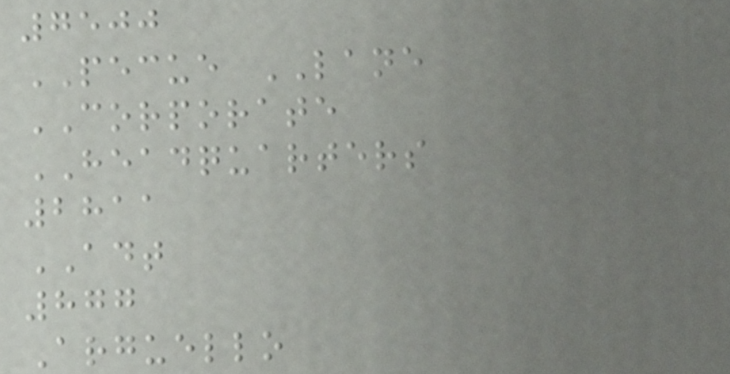7500
PECUE LANE
CORPORATE
HEADQUARTERS
2811
ADT
877
Arguello
